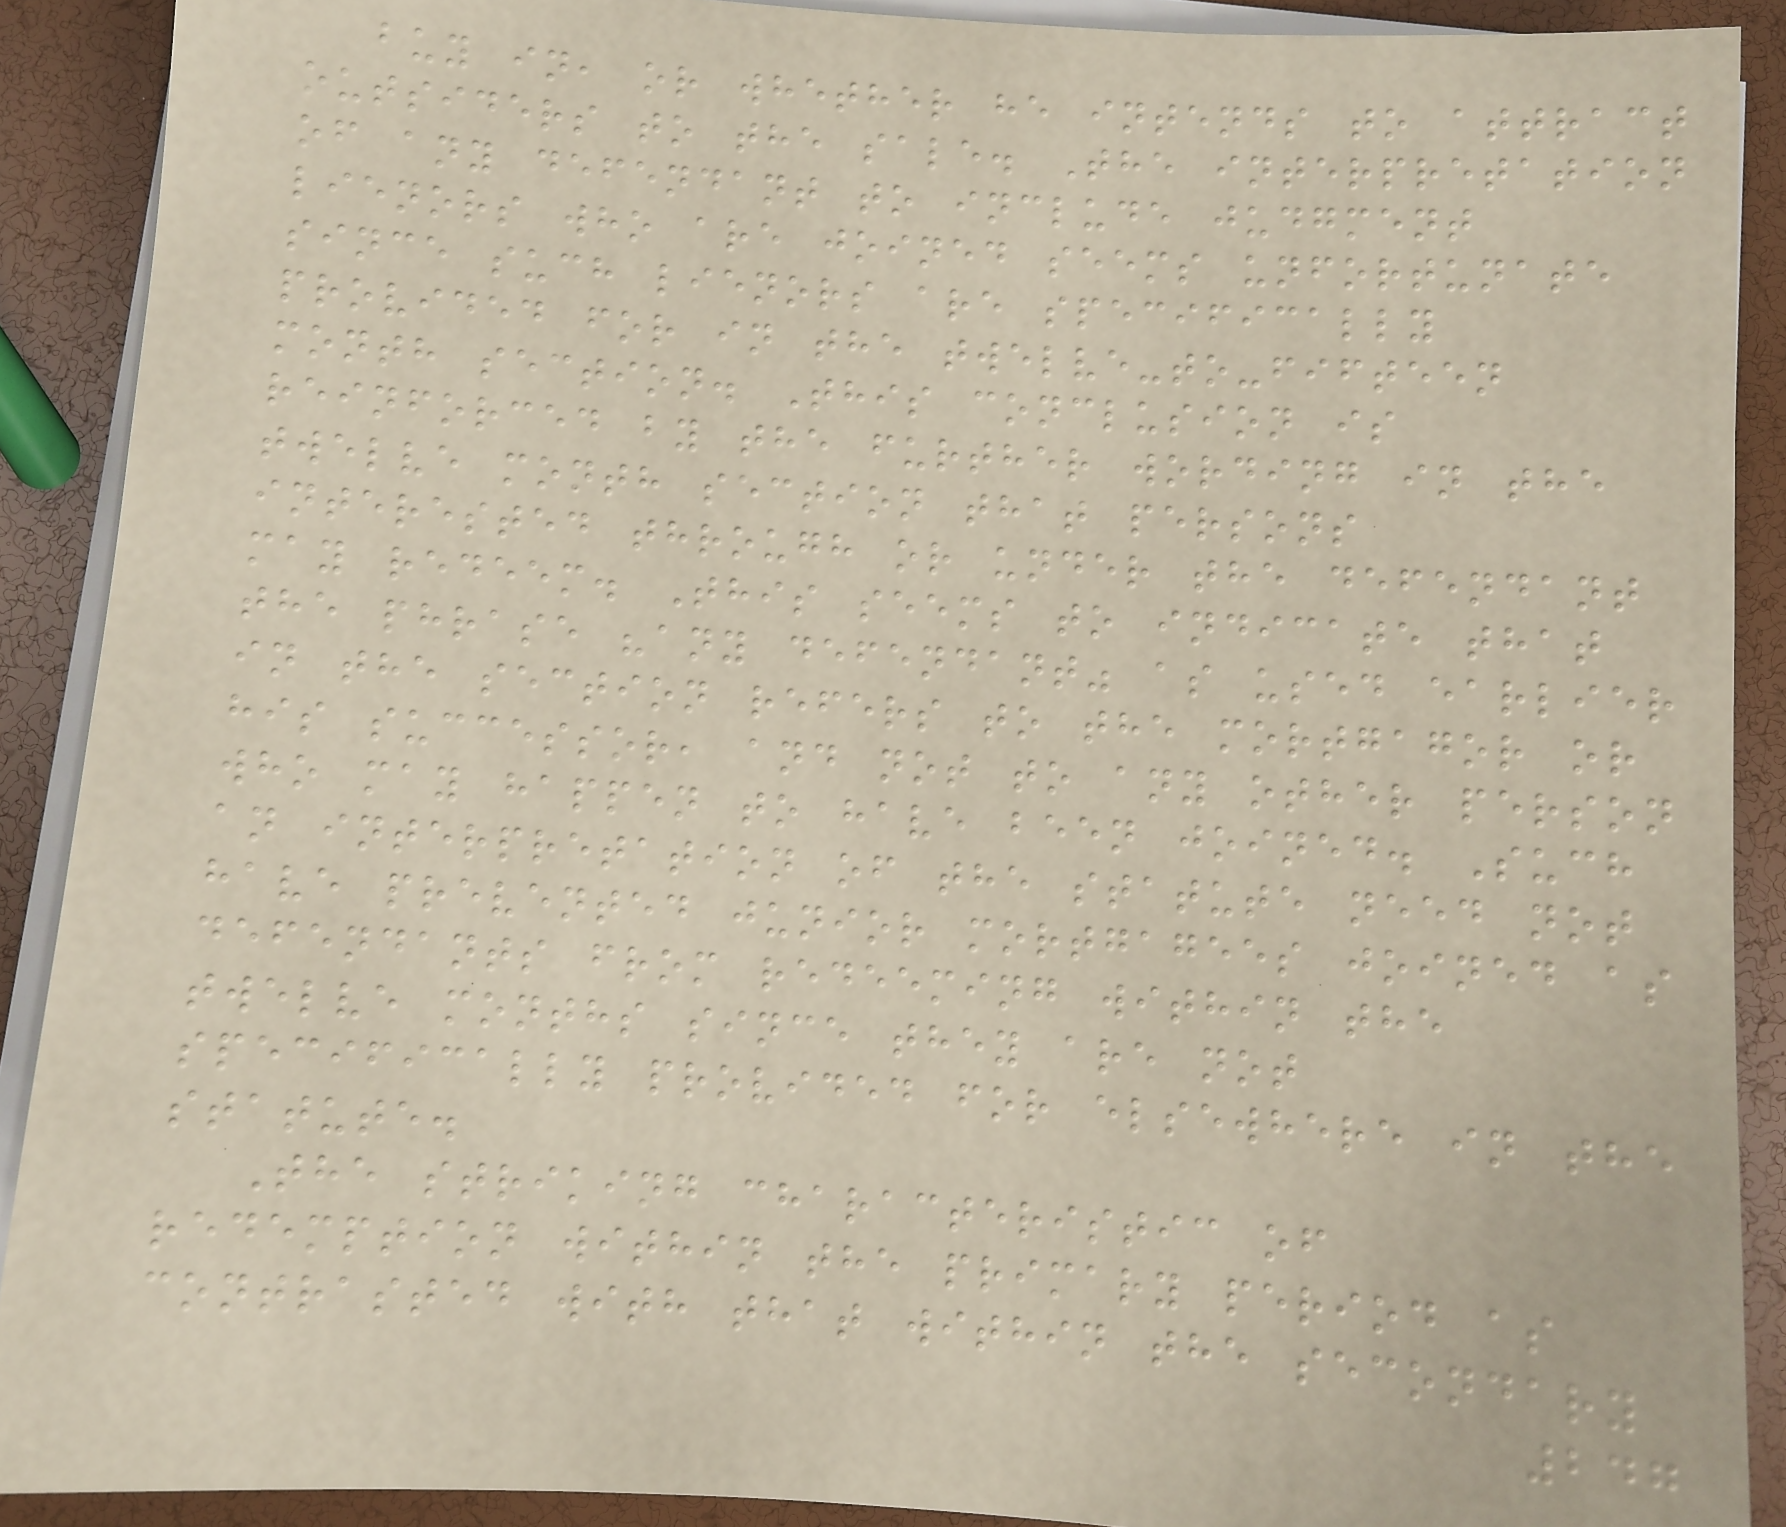buy in, or whether he intends to attract
outsiders to the sale. The interpretation
of any defendant to include judgment
lienors who are joined seems unfortunate
since such lienors are specifically
provided for in the twelve-to-fifteen
month section. This conclusion is
reinforced by the further wording in the
twelve month section that persons
interested through or under the defendant
may redeem. This seems to indicate that
the phrase "any defendant" as used earlier
in the section refers to the mortgagor or
his successor, and not to any other person
who may happen to have been joined. Such
an interpretation of the statute need not
have prevented junior mortgagees joined as
defendants from redeeming within the
twelve months since they are not
specifically provided for elsewhere in the
statute.
The striking characteristic of
redemption within the primary period as
contrasted with that within the secondary
247
